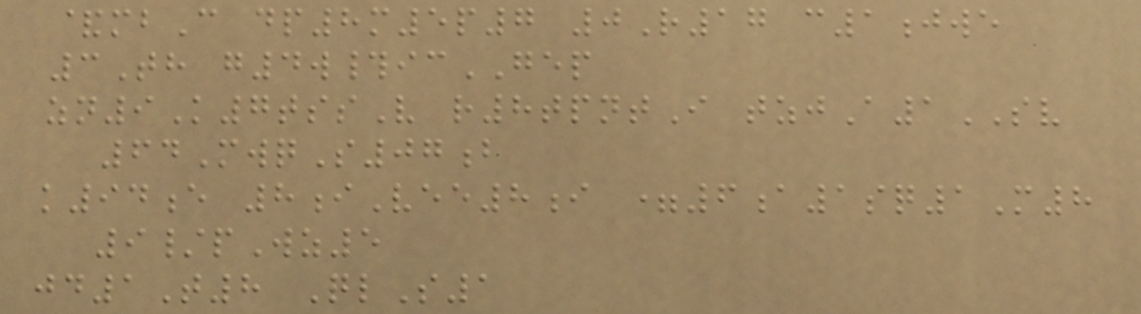&mbC dp8m5p7 0R17 c1jwe
3Th g4w#icGEP
zn9K7tssV r8tpntI tzjA1SV
64MwqS07b
k94e 8iVee8i =6a1sq1M8
9/pWz5
jd1T8 QlS1
